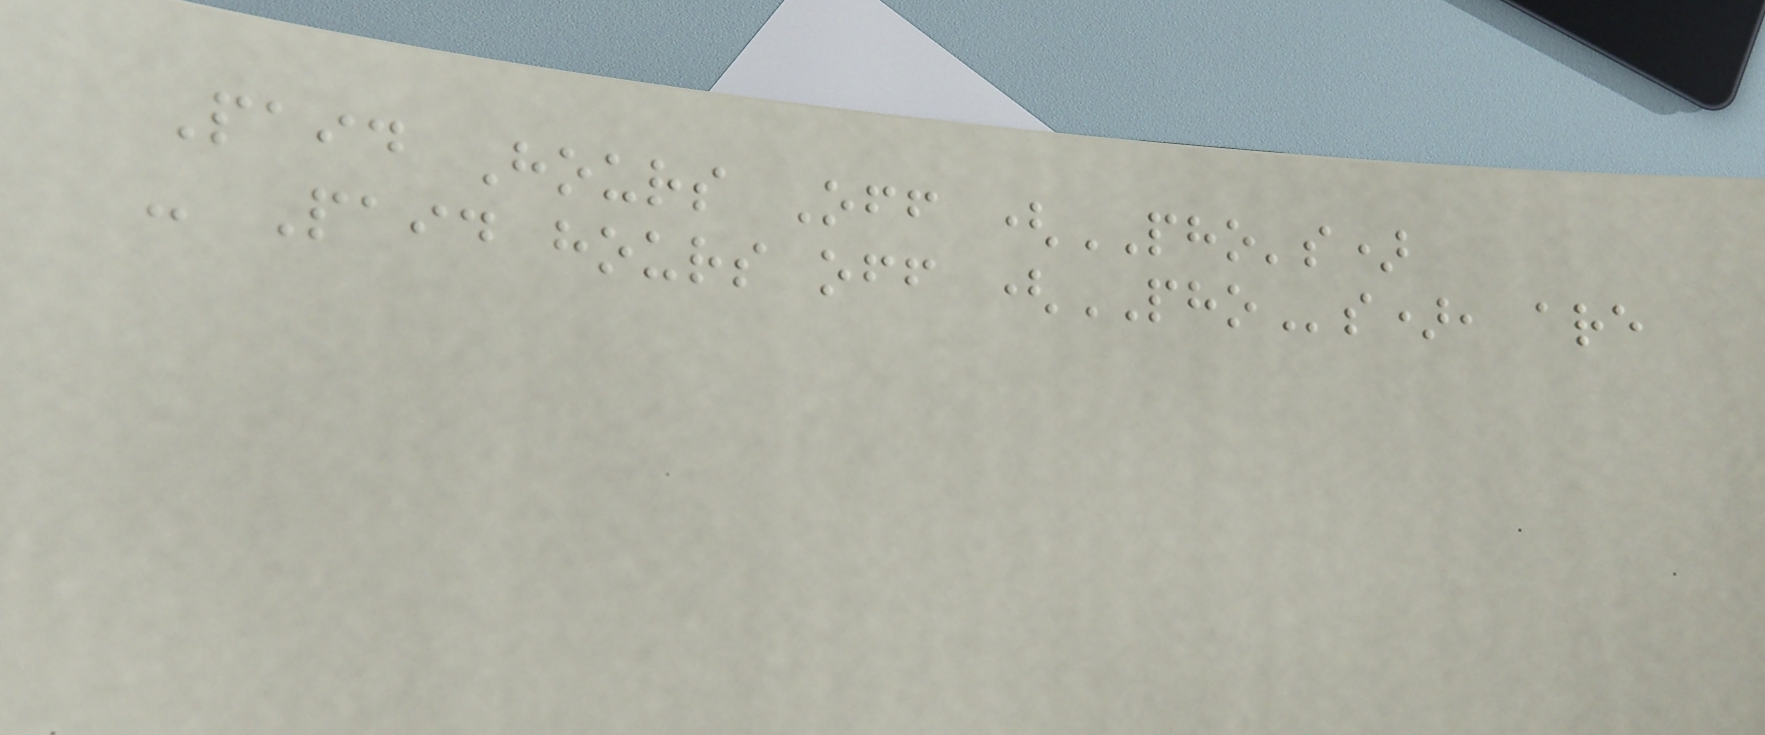Paid Hours Off (PHO's)
- Paid hours off (PHOs), are
